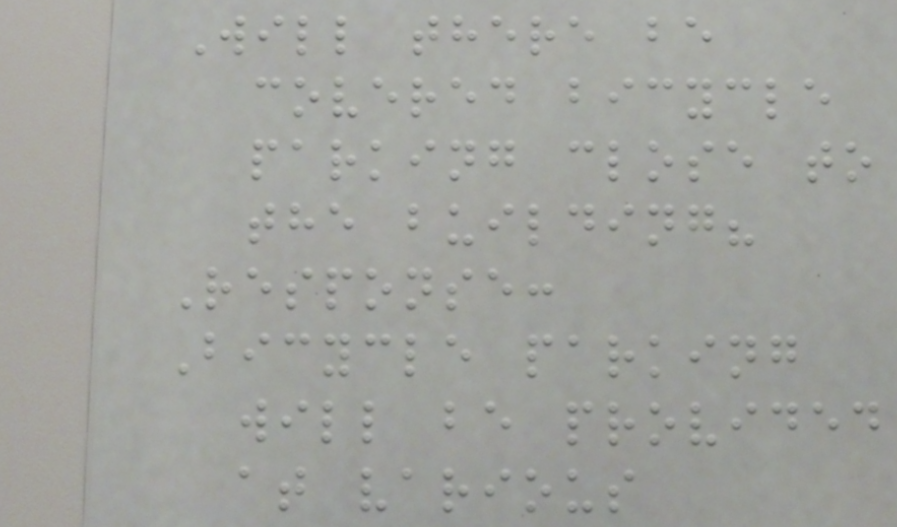Will there be
covered bicycle
parking close to
the building?
Response:
Bicycle parking
will be provided
at various
